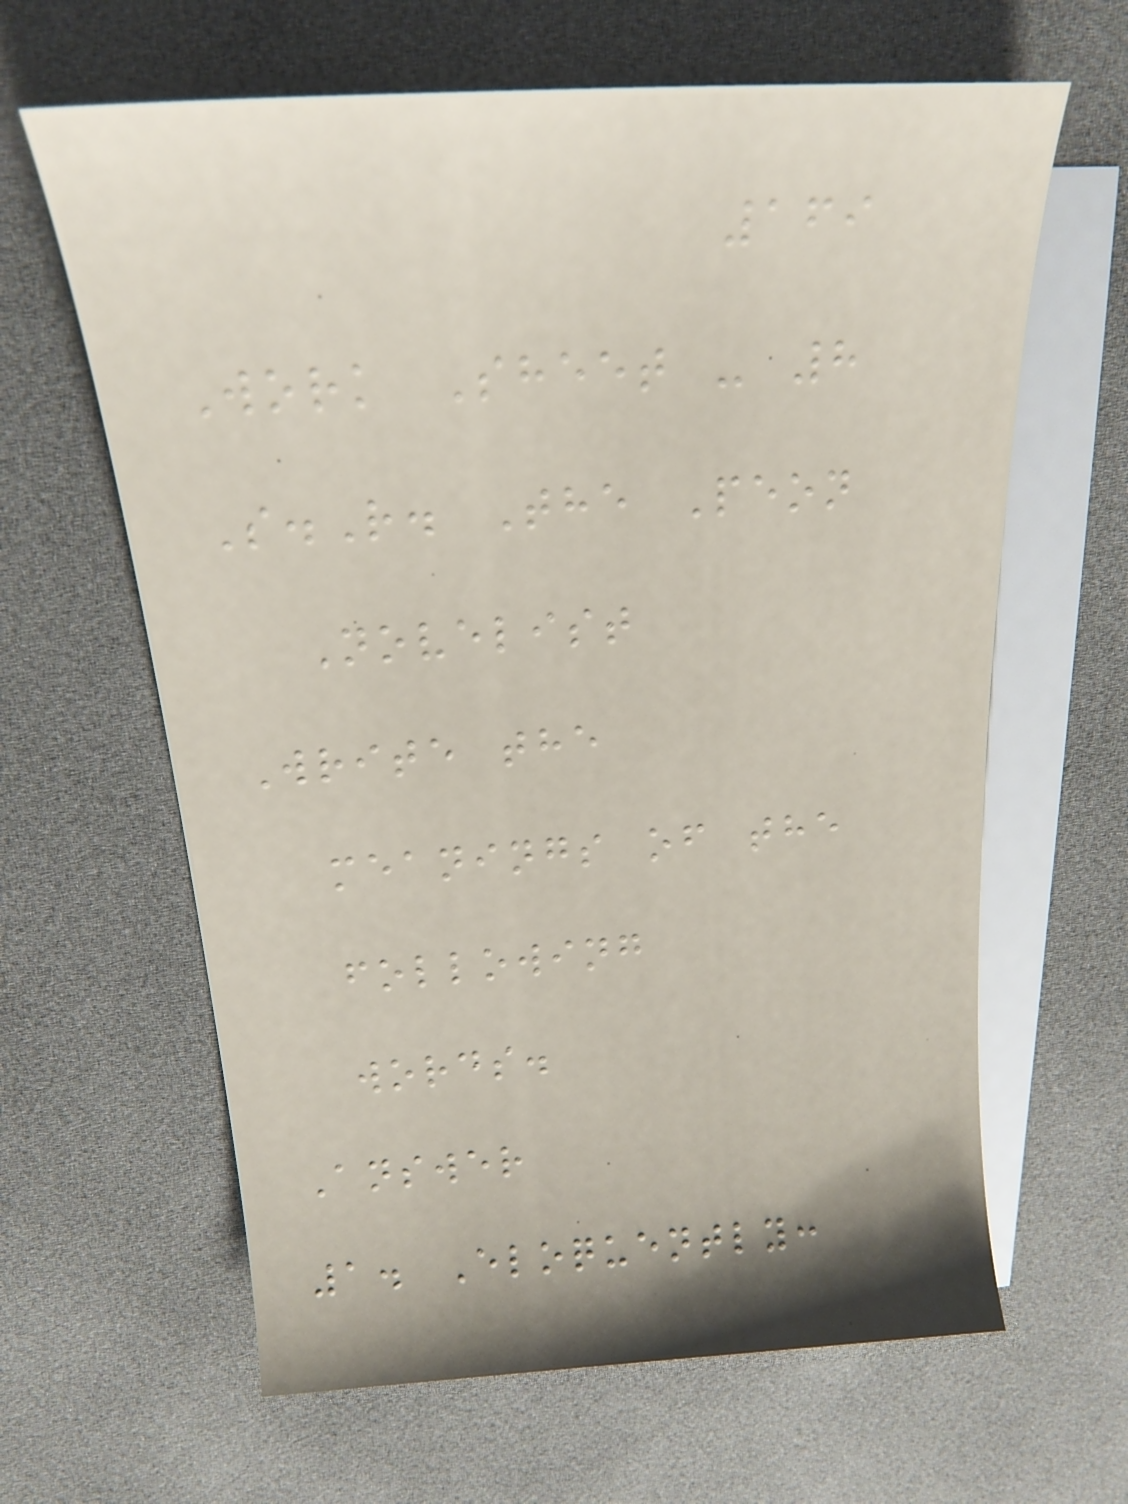169
Work Sheet - 8
S.R. The Peon
Novelist
Write the
meanings of the
following
words.
Answer
1. Eloquently:
